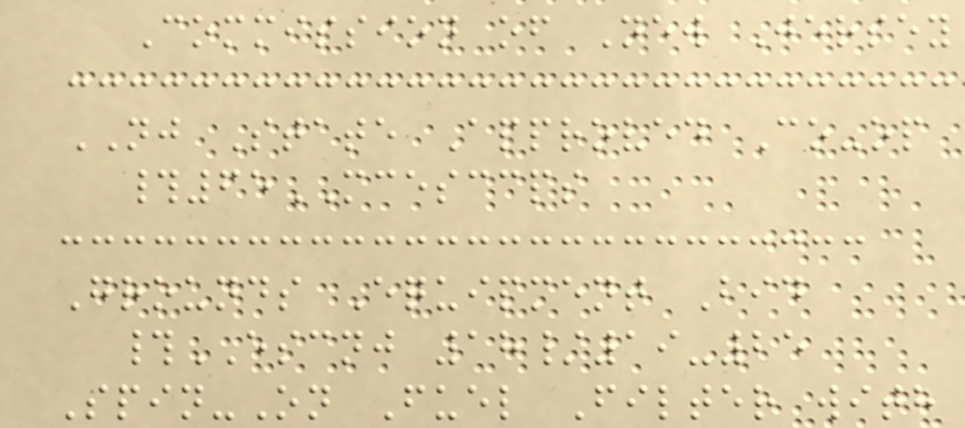Commission of New Jersey
NJ State Approved Co-op
#65MCESCCPS
Grounds Equipment Bid
#ESCNJ 18/19-25
Spin-On Fuel Filter with
